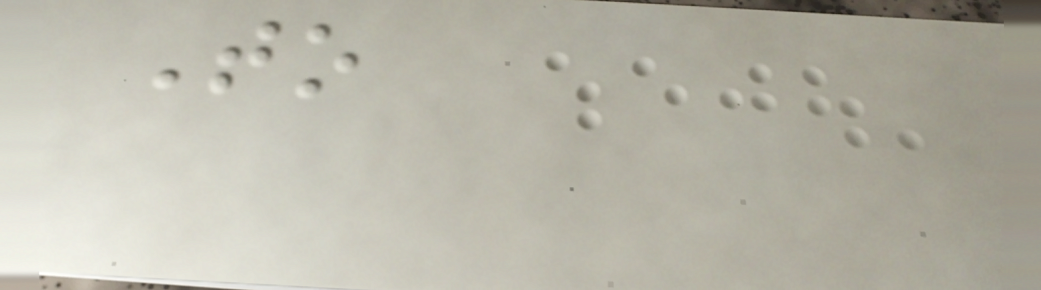To
